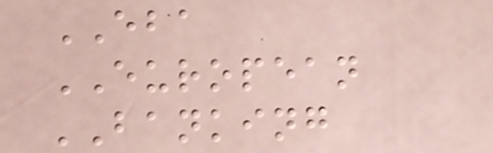EBA
EUROPEAN
BANKING
